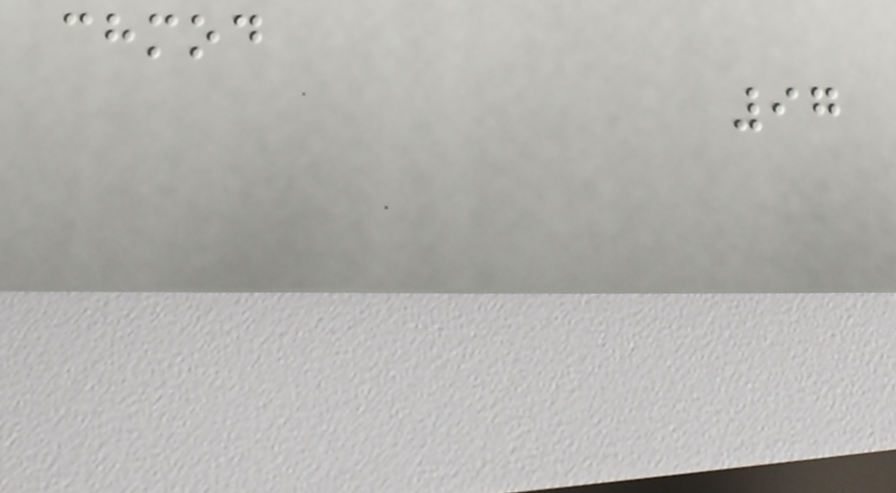chmod
97
